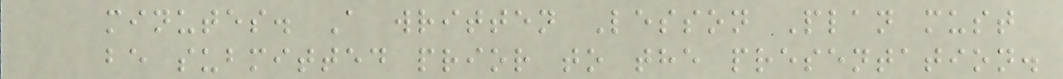minutes. A written Lesson Plan must
be submitted prior to the presentation.
